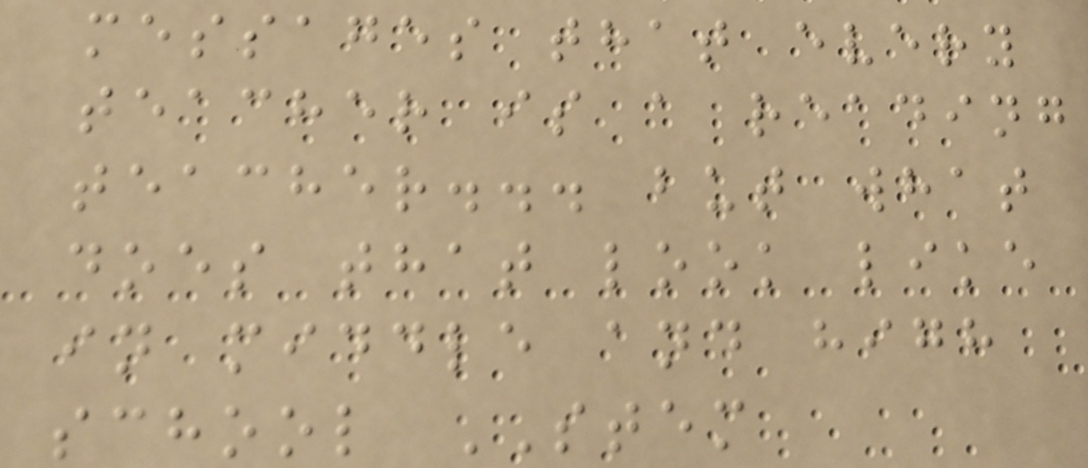messages that every
teacher is a reading
teacher... but what
does that look like
in middle and high
school STEM
